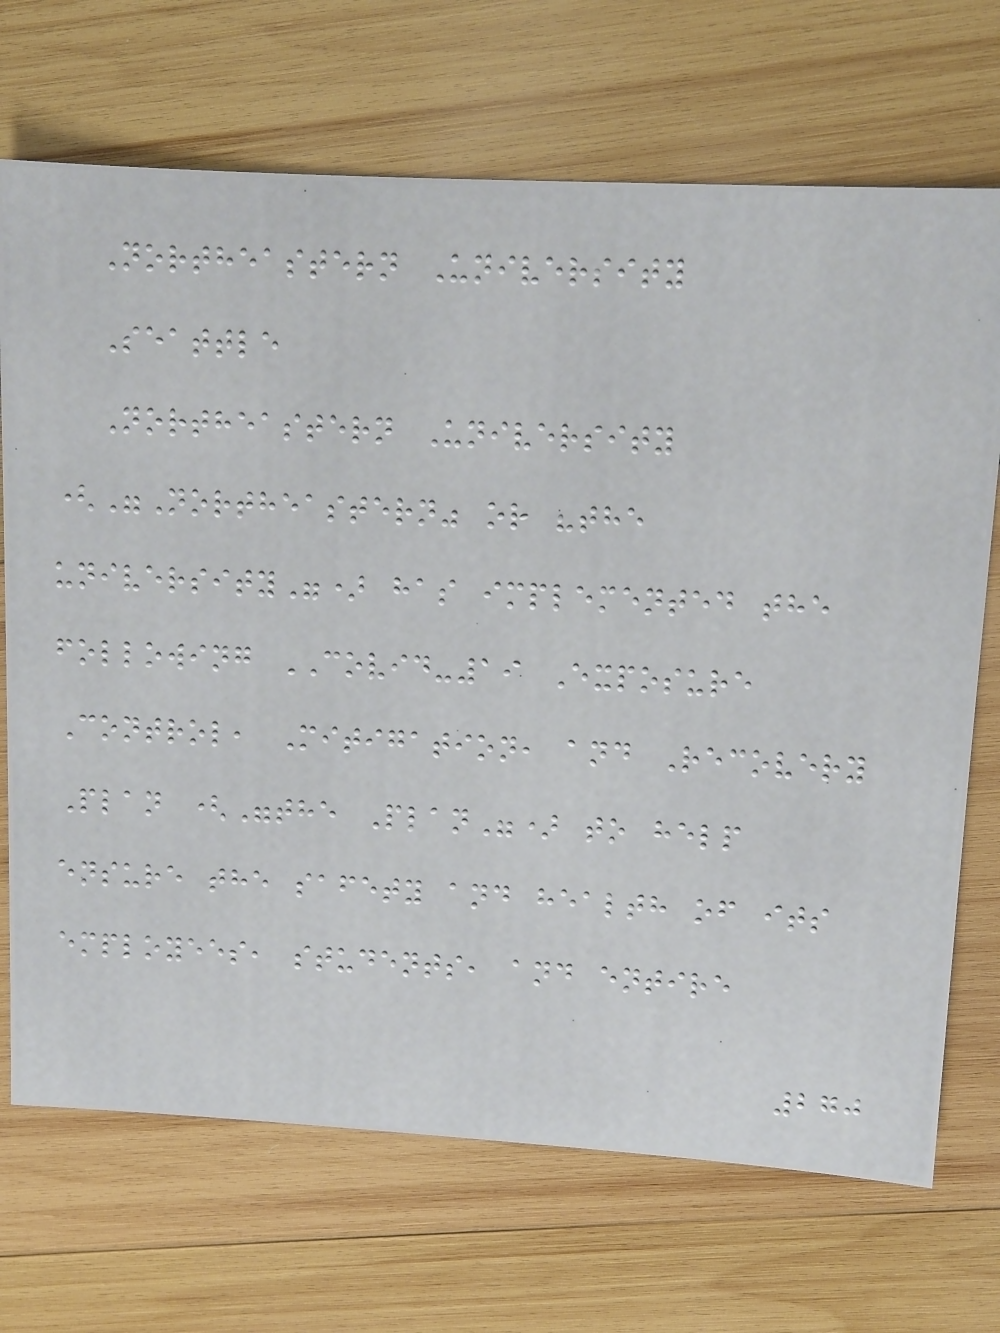Northeastern University
Seattle
Northeastern University
("Northeastern" or "the
university") has implemented the
following COVID-19 Exposure
Control, Mitigation, and Recovery
Plan ("the Plan") to help
ensure the safety and health of its
employees, students, and entire
270
